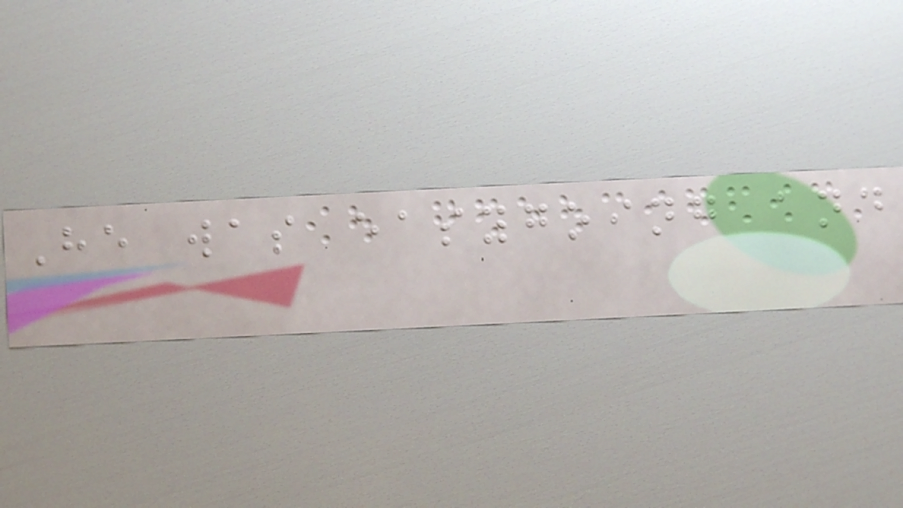He was easygoing and
